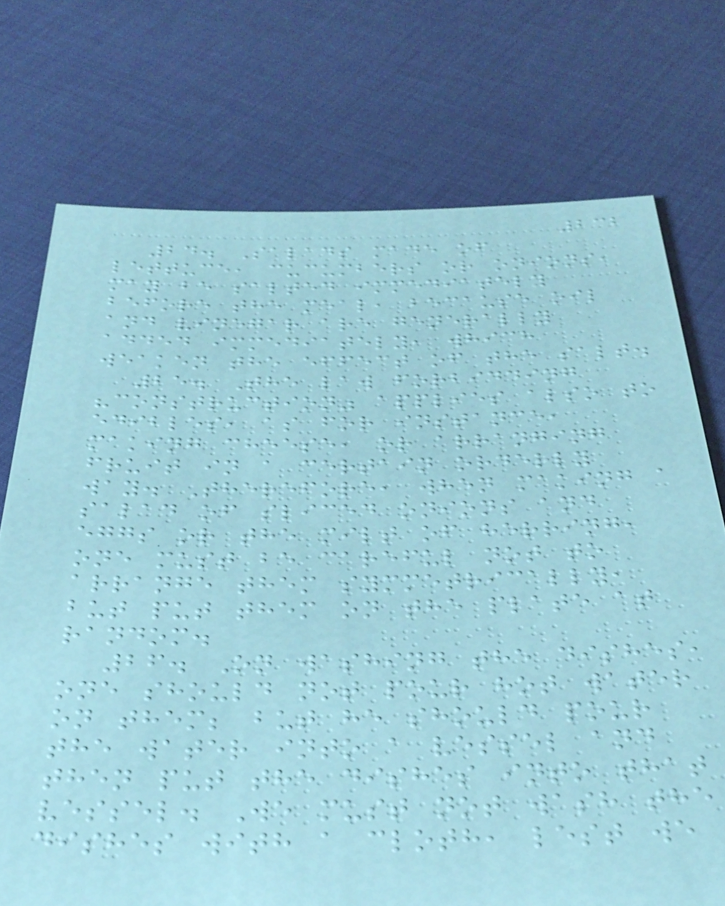232
24. Salads made of
lettuce, cucumbers or onions,
may be salted immediately
before the meal, because oil
and vinegar are generally
added immediately, which
weaken the effect of the salt.
25. The law forbidding
"construction" applies also to
edibles, as for instance,
making cheese, or arranging
fruit in a certain orderly
way. Therefore, when making a
salad of sliced onions and
eggs or the milt of herring,
one must be careful not to
arrange them symmetrically,
but put them on the plate at
random.
26. On washing the dishes,
one should not pour hot water
on them; but he should pour
the water into a vessel and
then put the dishes into that
vessel. We must not wash the
dishes with a cloth, lest we
